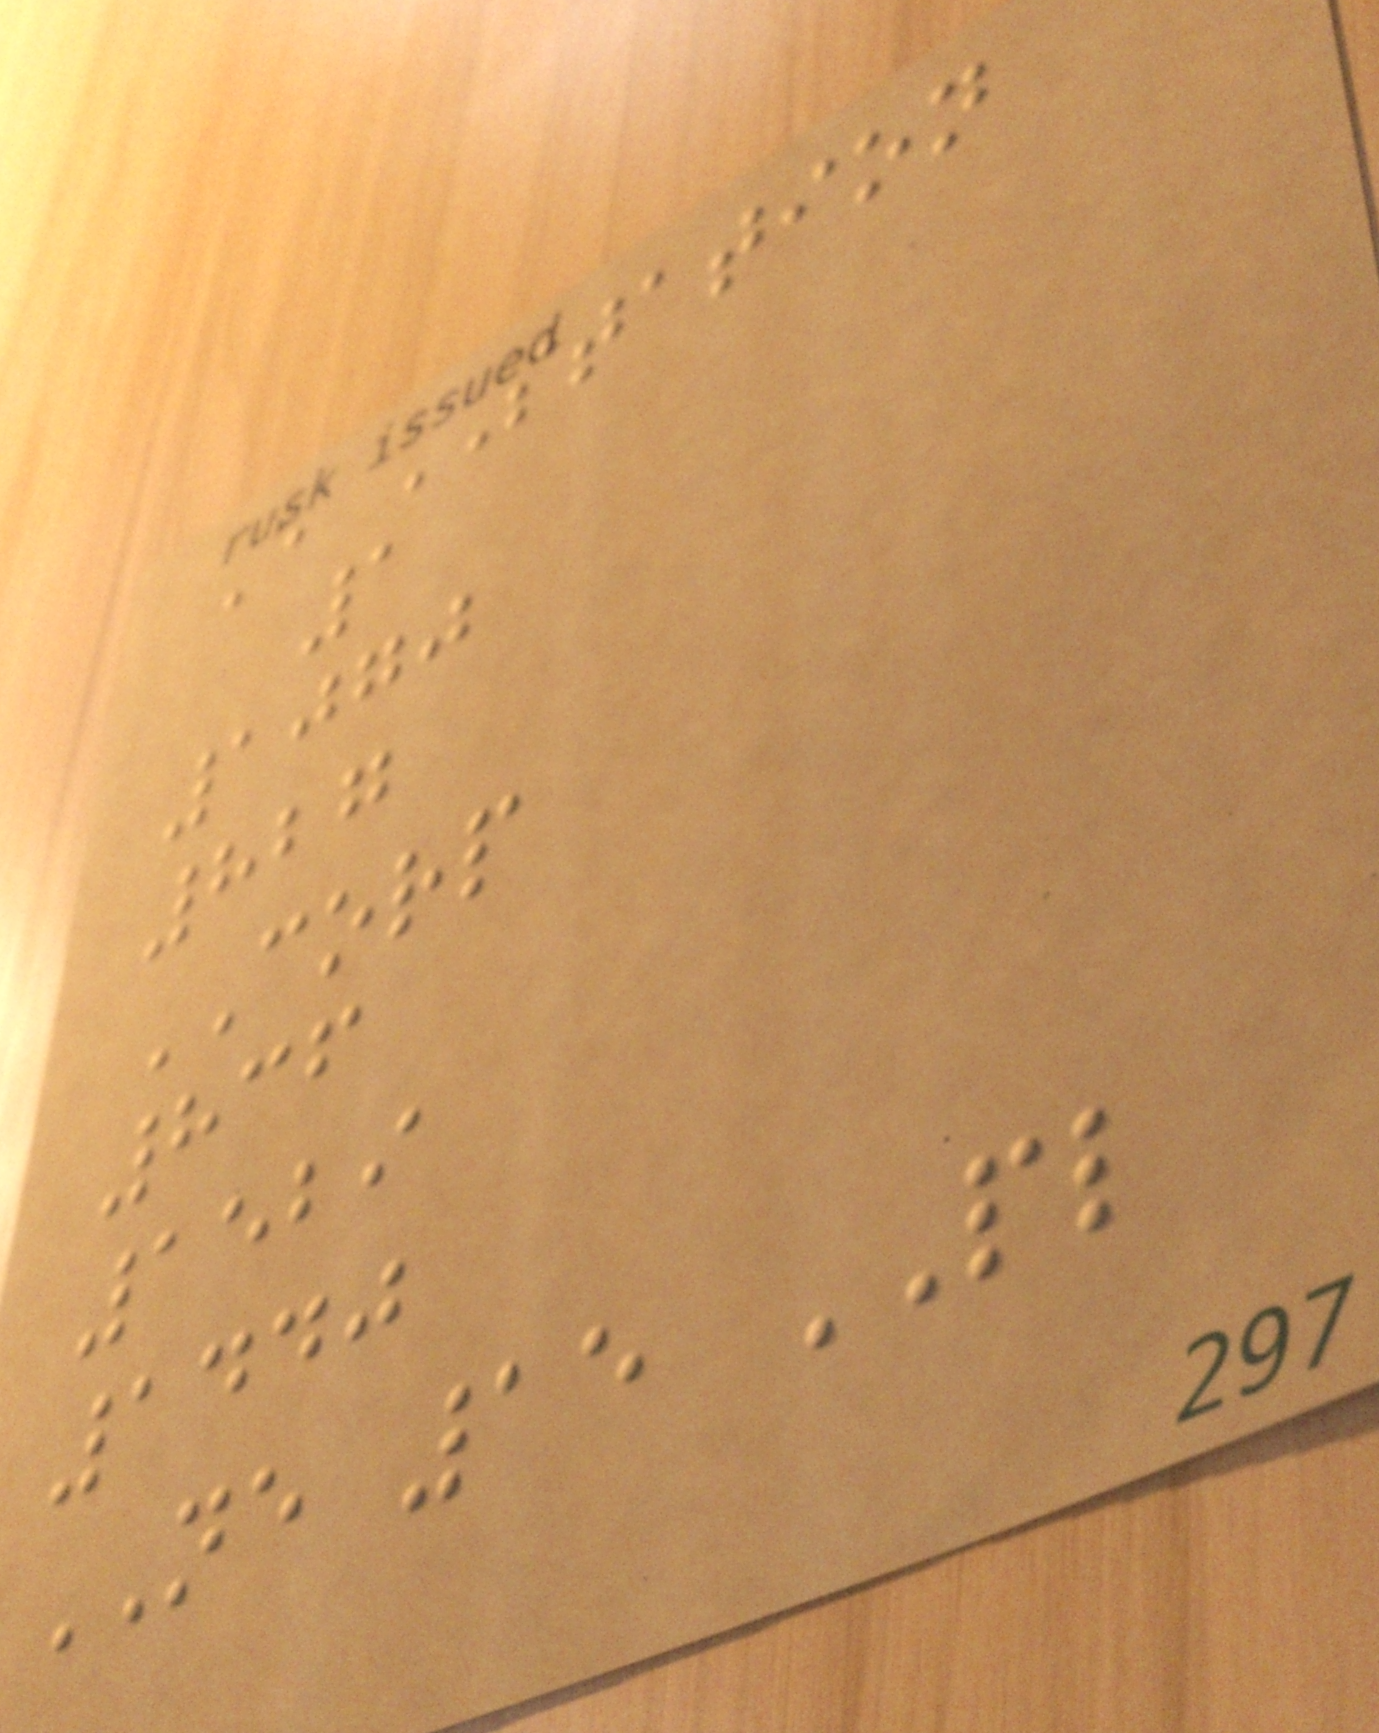E STATION
1
1070
827
CORP
836
1529
1440
NE 15 PL
